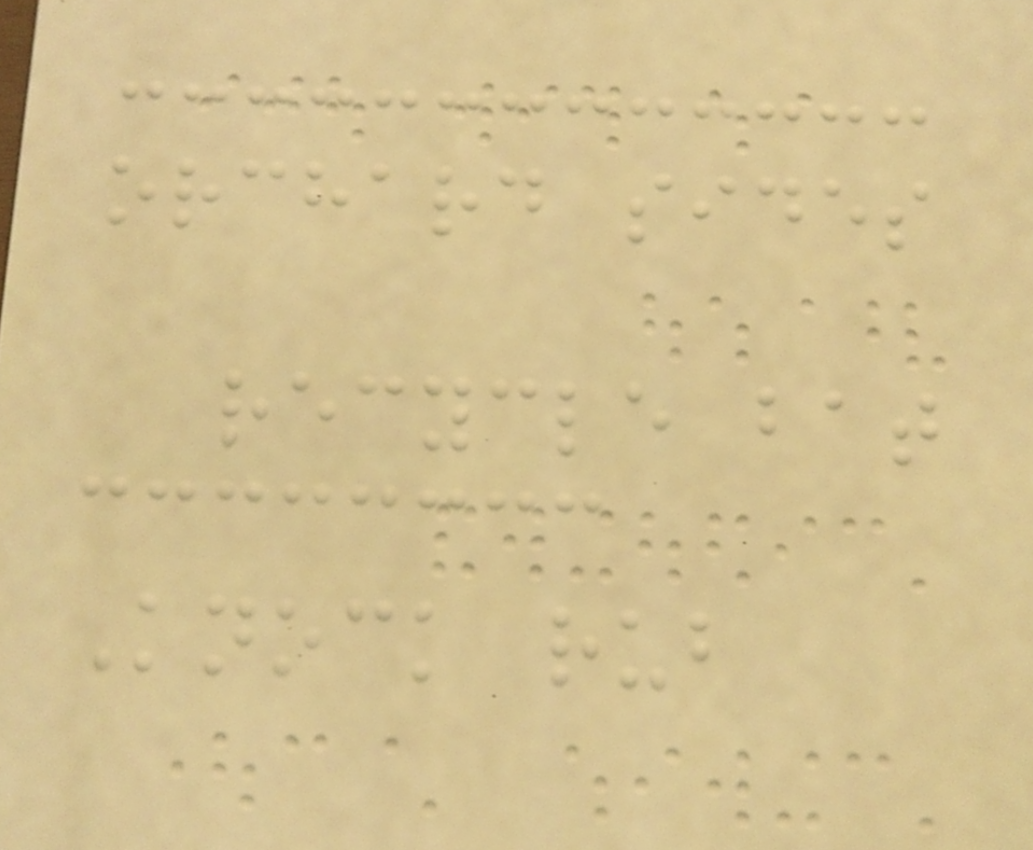orchard sides
recycle bat
Knock rub
